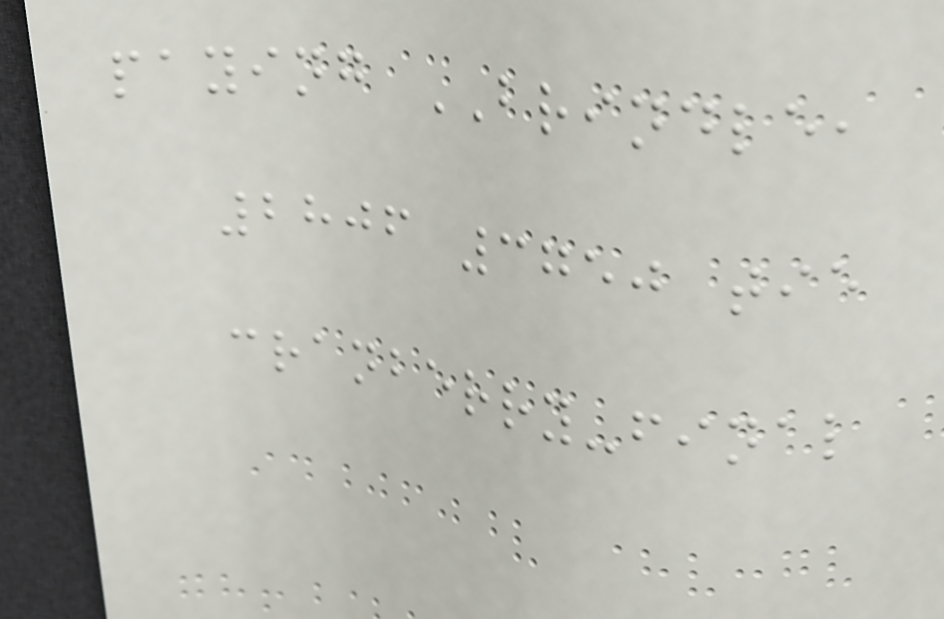paying BRINDLE,
2806 3750 tie
cranberry-final
